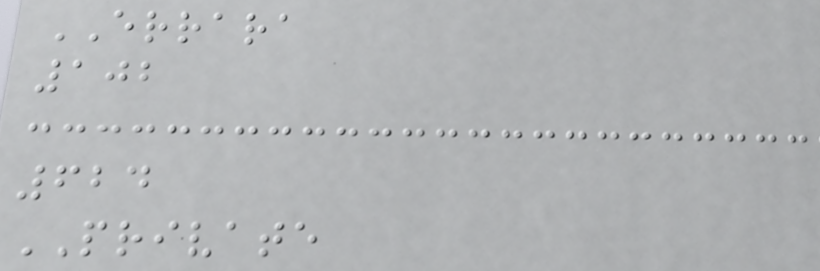ERRARA
102
624
PRIVATE
